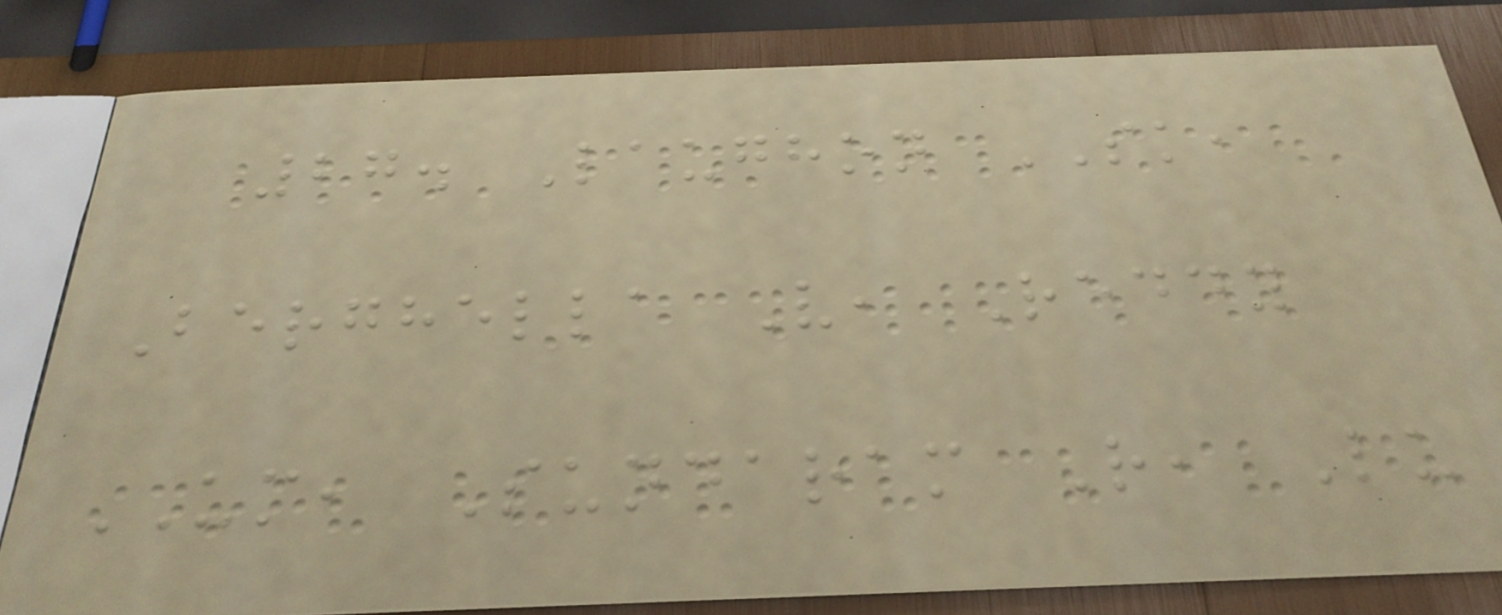27. Laughon SK,
Berghella V, Reddy
UM, Sundaram R, Lu
